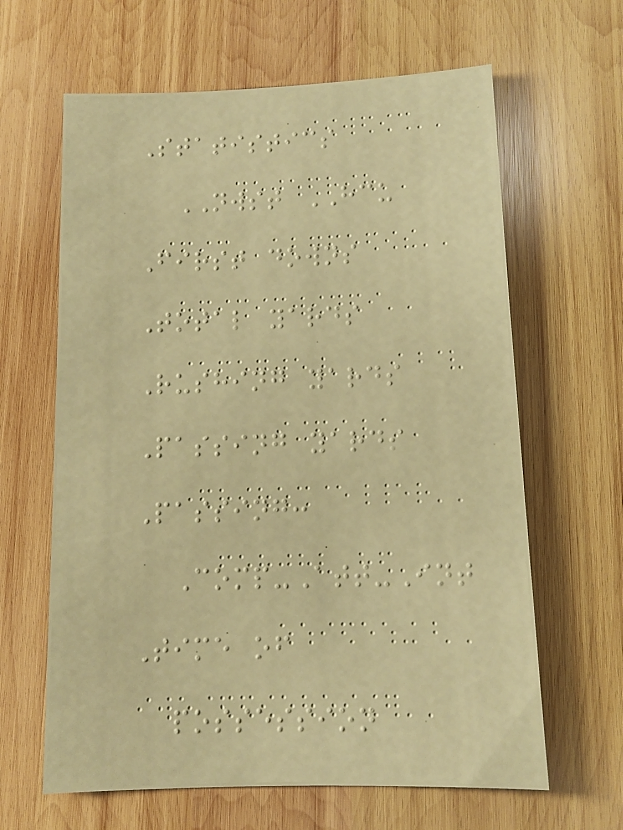Statistics
NWST HCU
First downs
Total yards
Rushing yards
Passing yards
Passing:
Comp-Att-Int
Time of
possession
